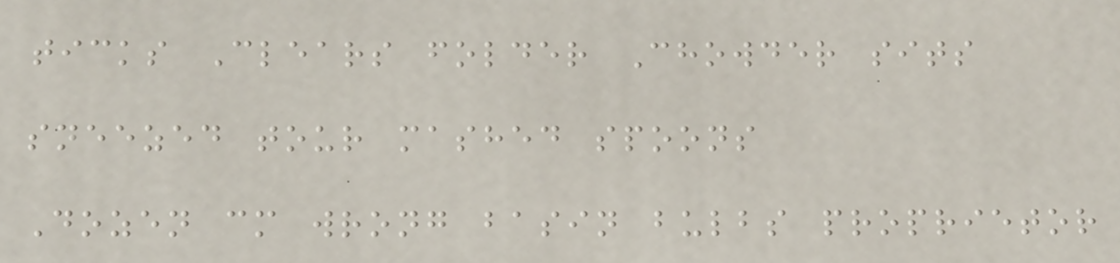ticks Clears folder Chowder sits
sneezed tour mashed spoons
Dozen cm wrong basin bulbs proprietor
